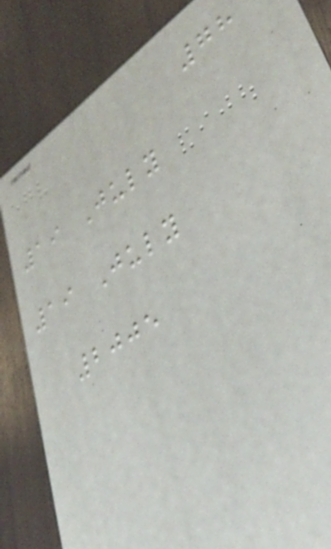78
19 July
19 July
2005
